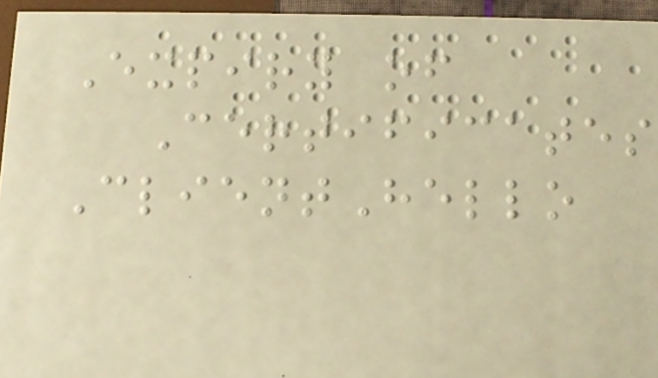Expiry of
Certificates
ClientHello
